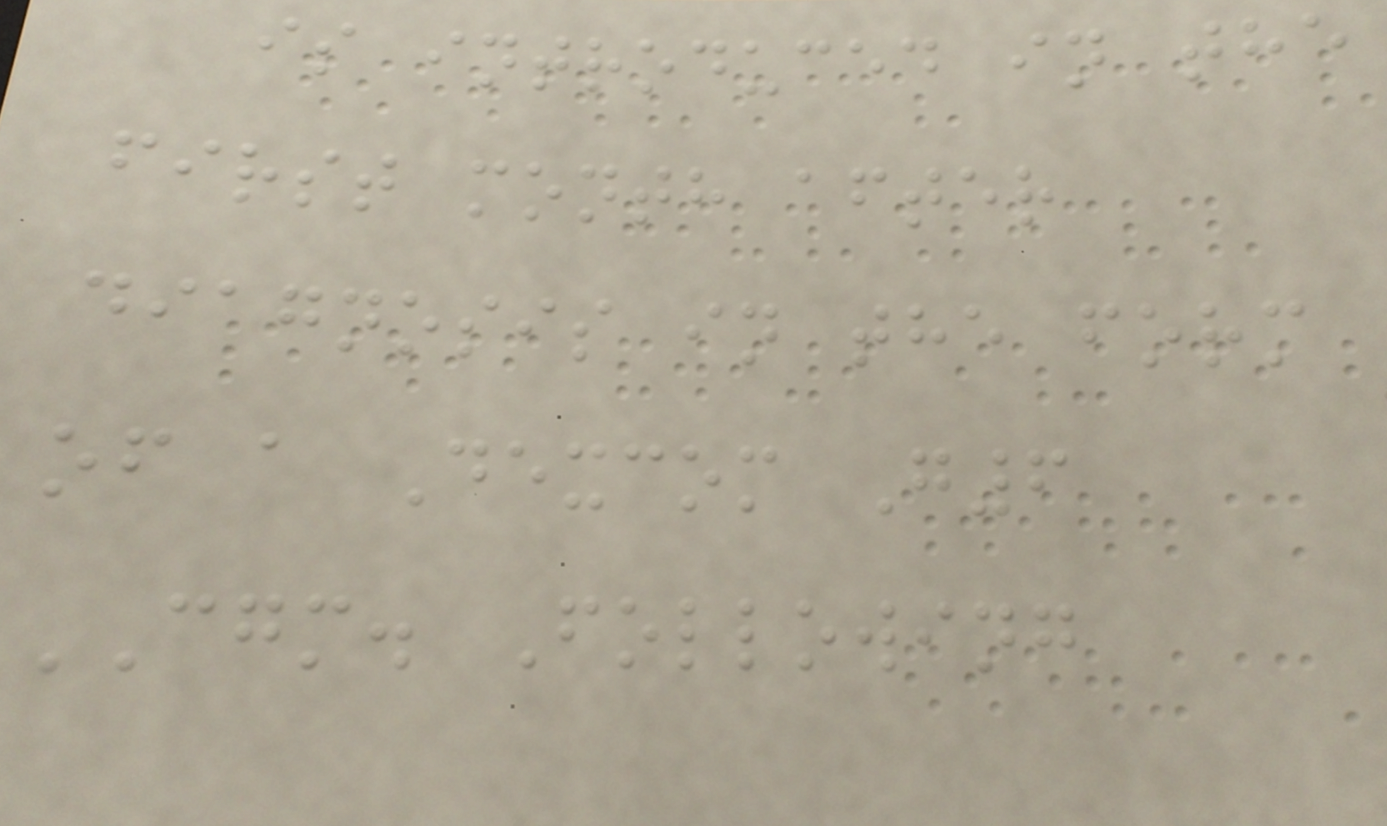is introduced in the
first month after
diagnosis in the form
of a Dexcom G6
CGM. Following
